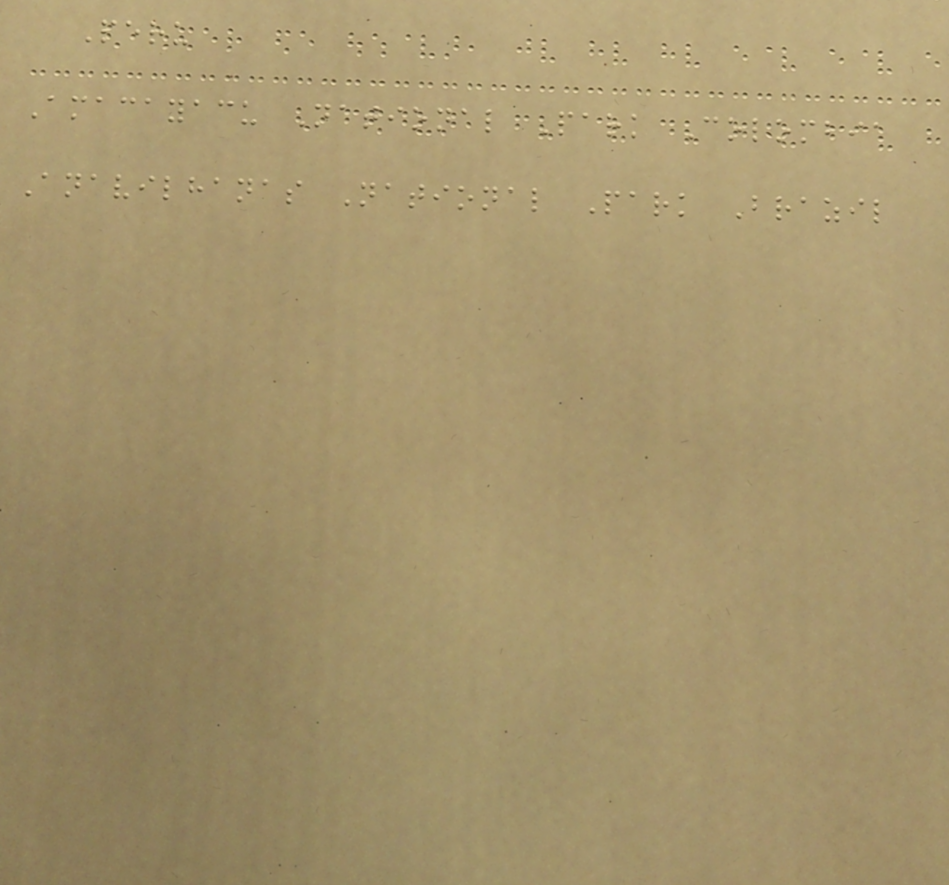Peru
Amacayacu National Park Colombia
Anavilhanas National Park Brazil
